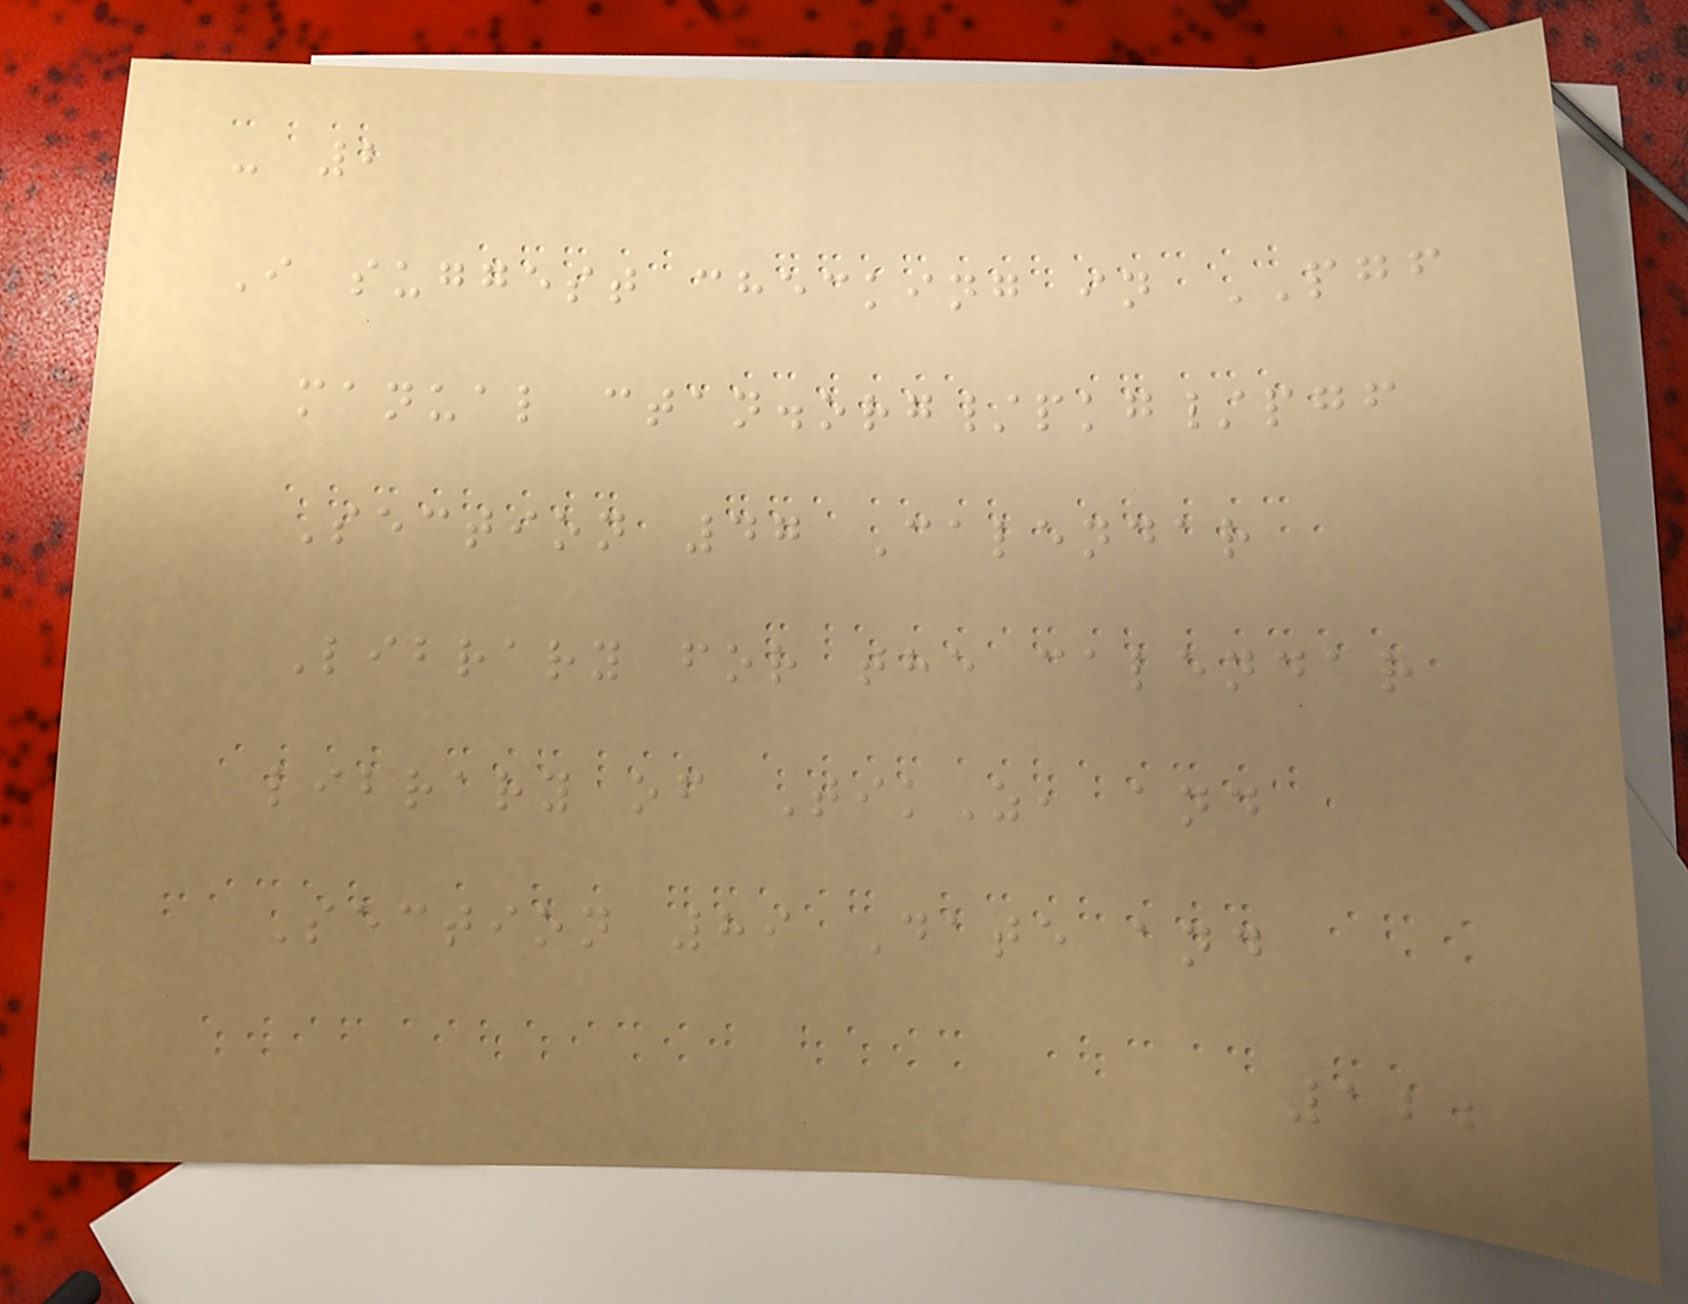- 2
I suggest checking in PGF
manual ctan.org/pkg/pgf
Section 47 Calendar
Library for the calendar
library of TikZ, and
Section 89 Date and
122
